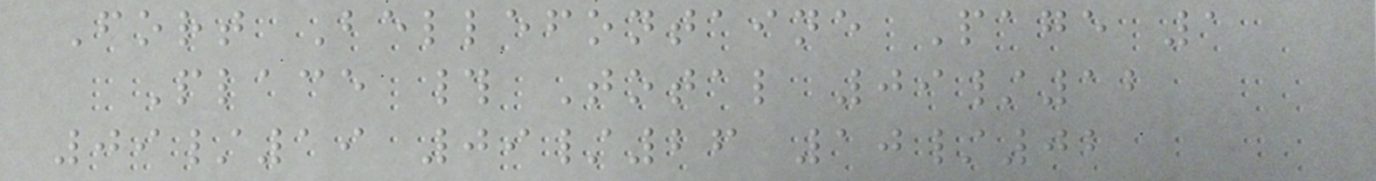Fort Bellefontaine Page 1
Place # Total 09/12
09/19 09/26 10/02
